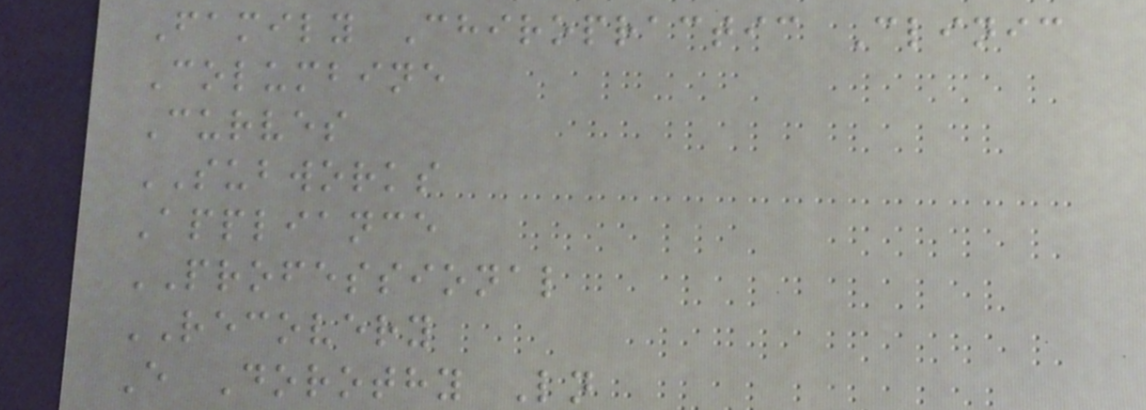Family Chiropractic Clinic
Columbine
Curves
SUBWORKS
Appliance
PROFESSIONAL
RECOVERY
E Dorothy Ln
